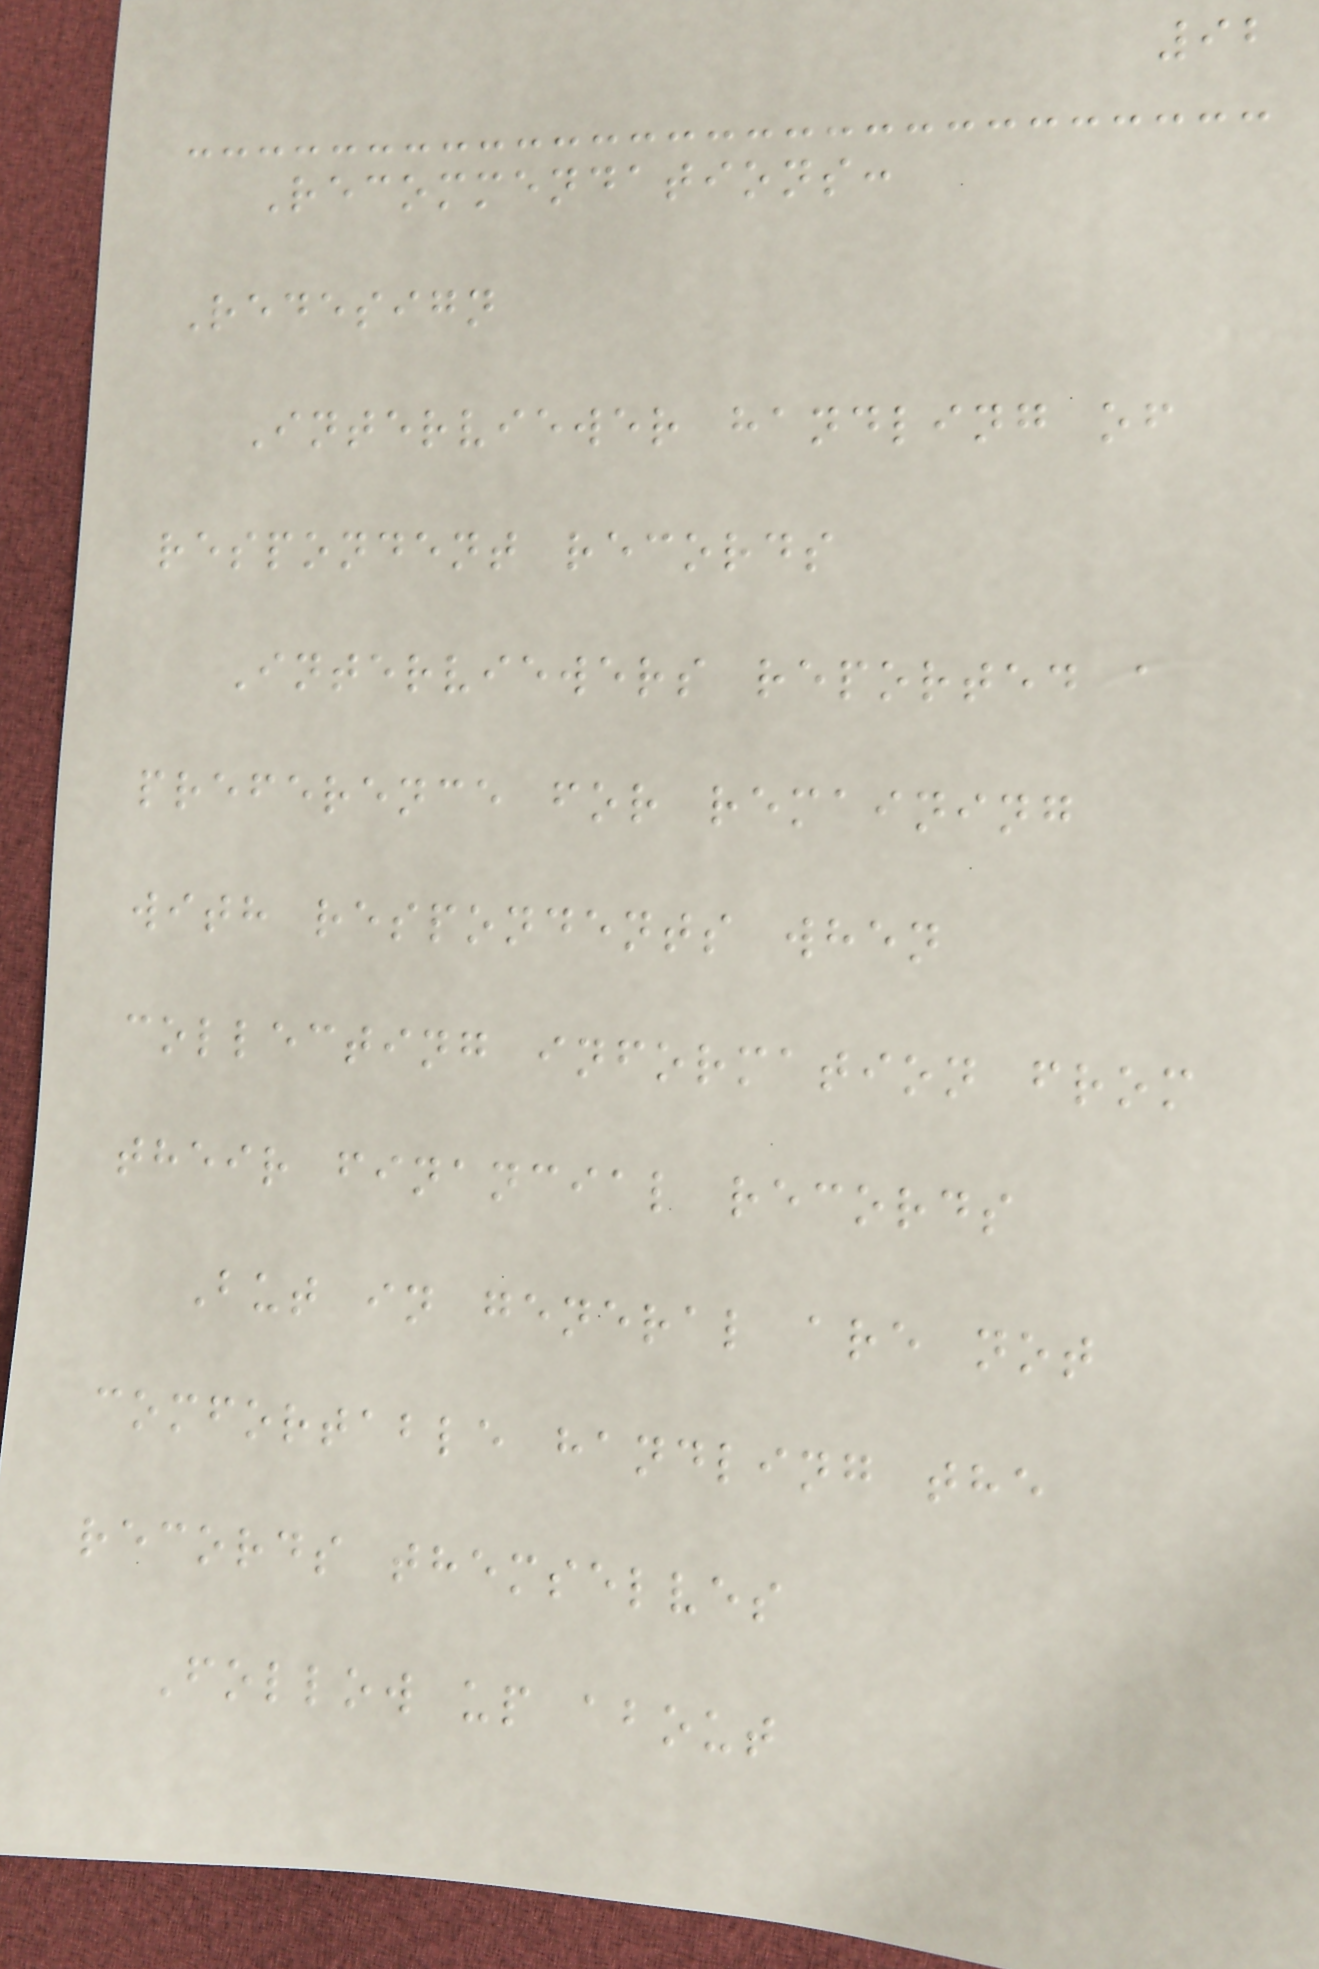92
Recommendations:
Redesign
Interviewer handling of
respondent records
Interviewers reported a
preference for remaining
with respondents when
collecting information from
their financial records
But in general are not
comfortable handling the
records themselves
Follow up about
